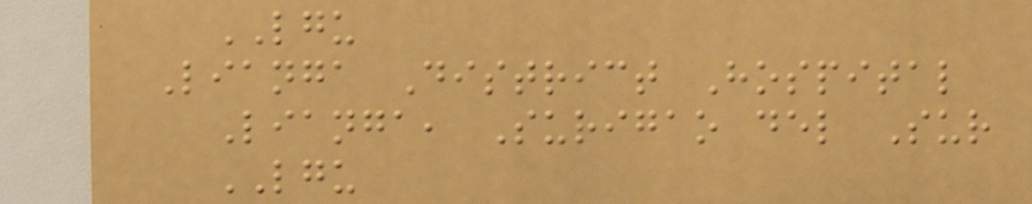LGU
Lianga District Hospital
Lianga, Surigao del Sur
LGU
